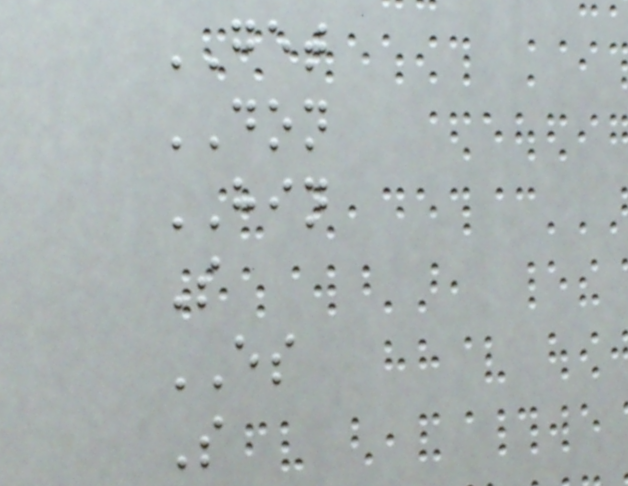GET
DON
HIN
S
ES
S
